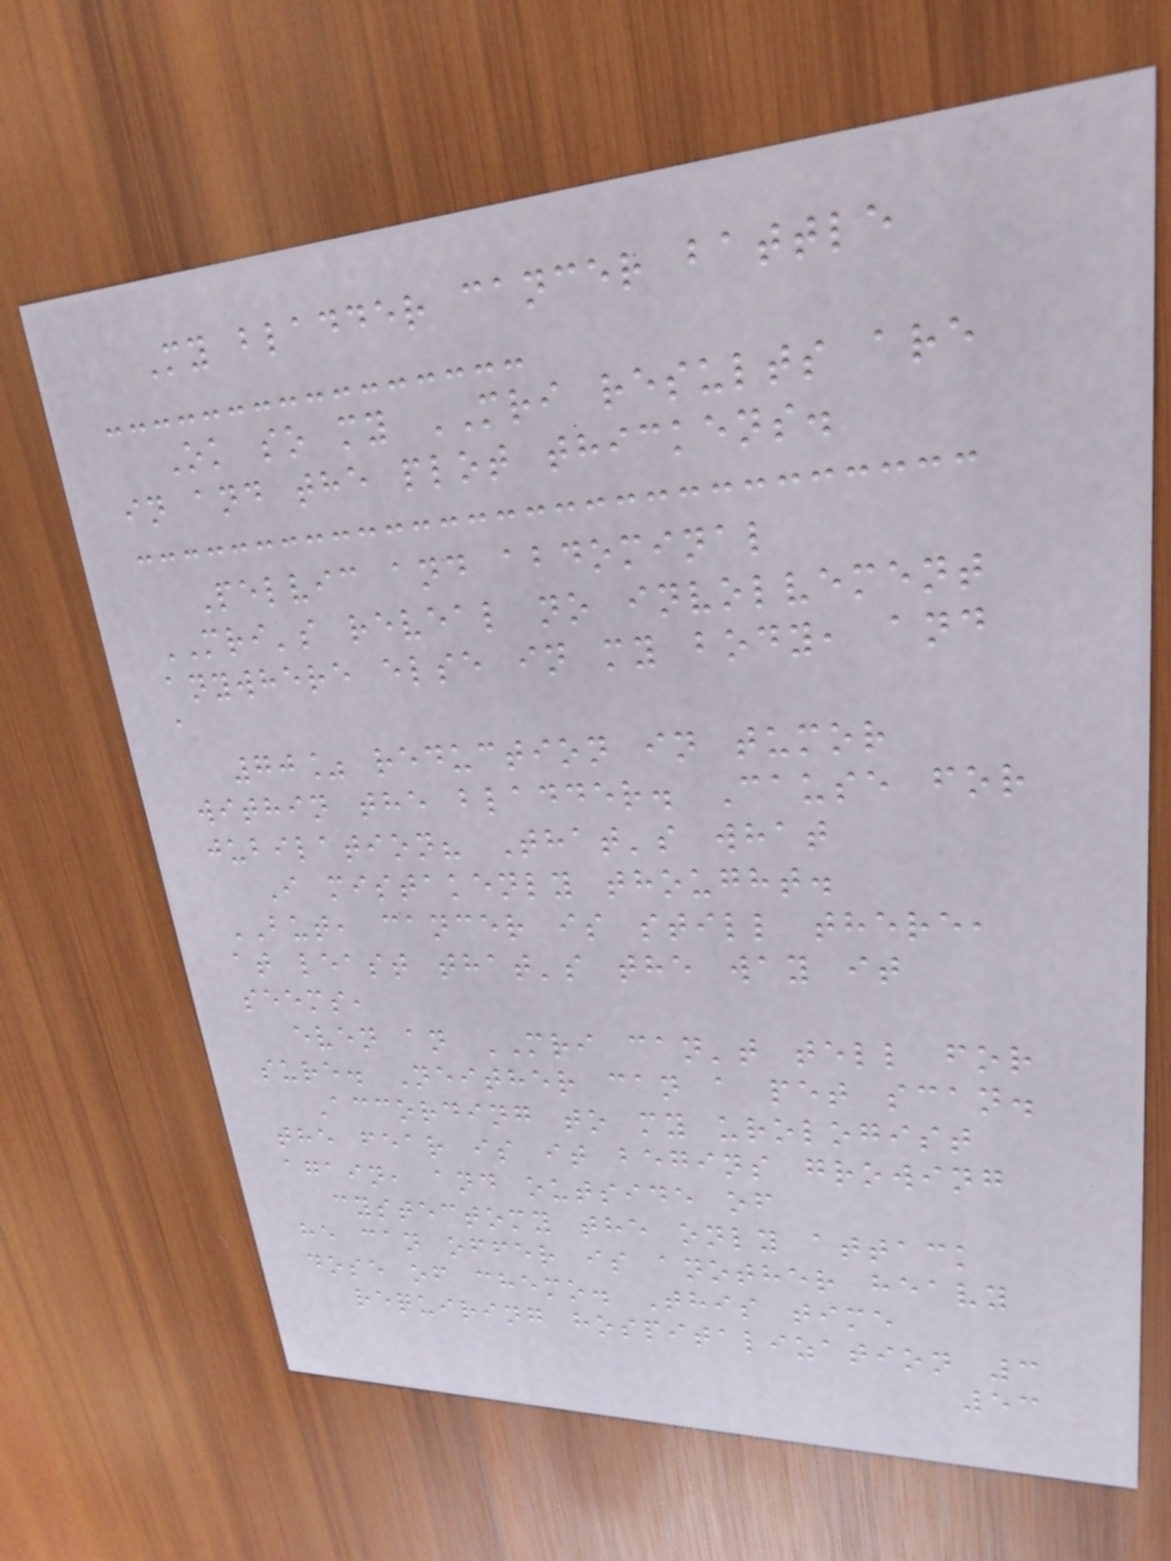My bladder cancer battle
Ok so my MRI results are
in and the plot thickens.
Pelvic and abdominal
MRI's reveal no involvement
anywhere else in my body, and
a
70% reduction in tumor
within the bladder. Cause for
jubilation? That's what
I mistakenly thought.
BUT, cancer is still there,
at least that's the way it
seems,
even an MRI can't tell for
sure. Neither can a pet scan.
According to my urologist
the fear is it begins growing
again, and outside of
cystectomy the only attack
he can offer is another heavy
dose of chemo. This time
requiring hospitalization 3
53
